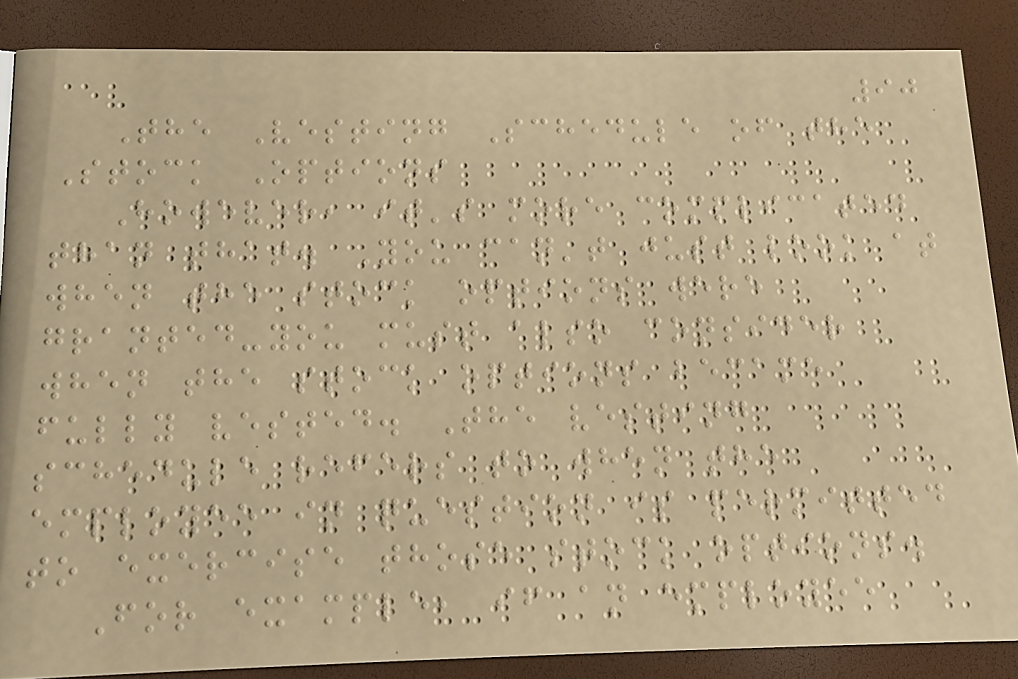90
The Vesting Schedule of the
Stock Options
However, it's more complicated
than that. You can't just look at
when the stock options were
granted-you must also consider
when the stock options became
fully vested. The vesting
schedule refers to when the
employee in question is permitted
to exercise those stock options.
For example, if an employee
